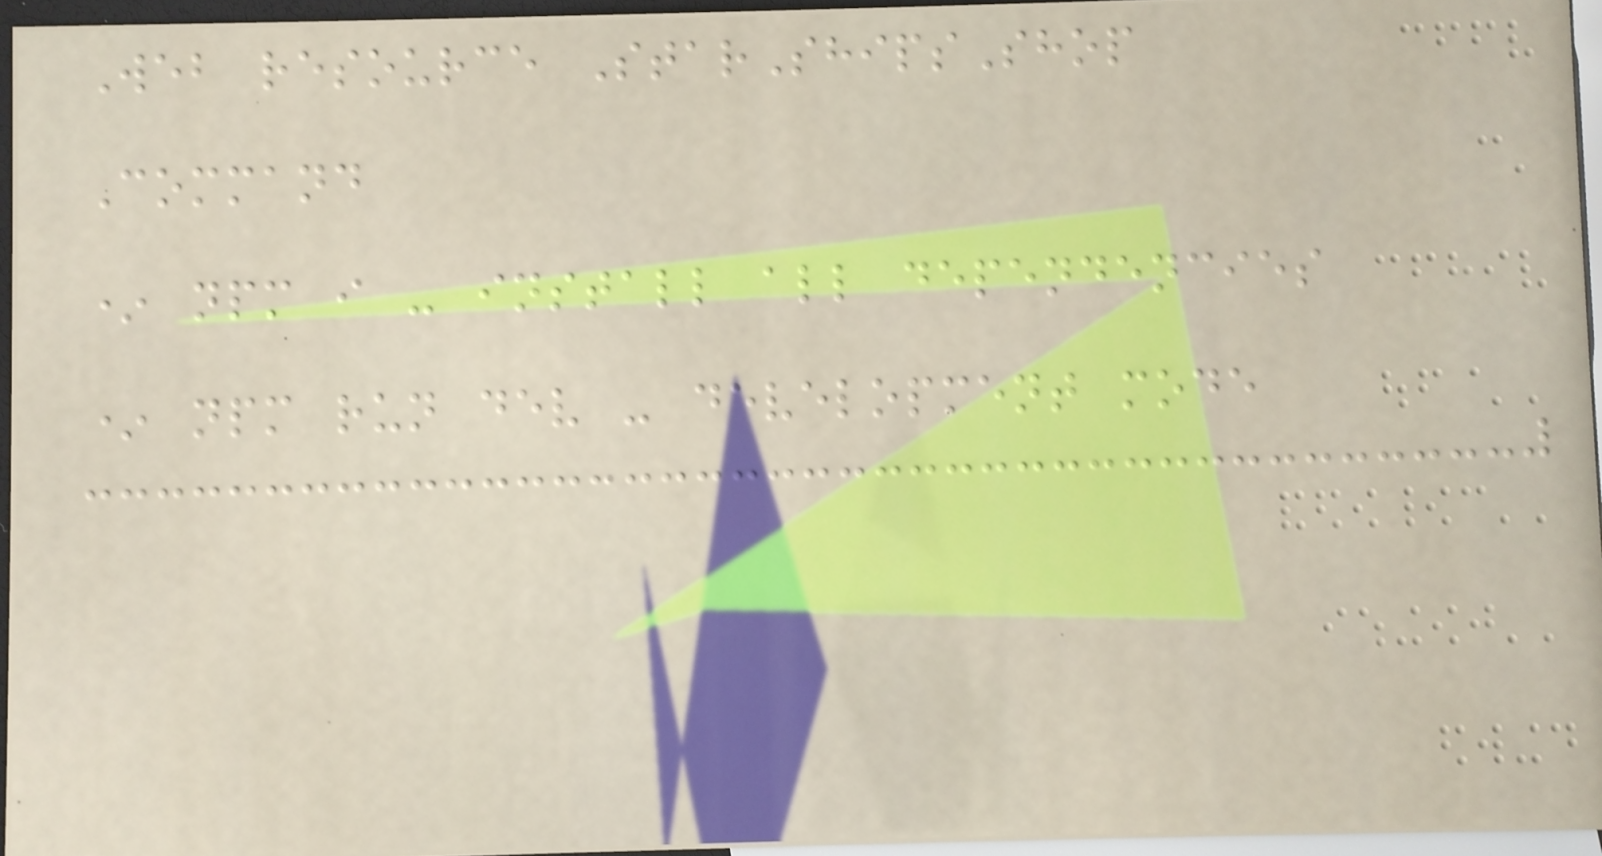Web resource StarShipsShop
Command
* npm i - install all dependencies
* npm run dev - development mode
